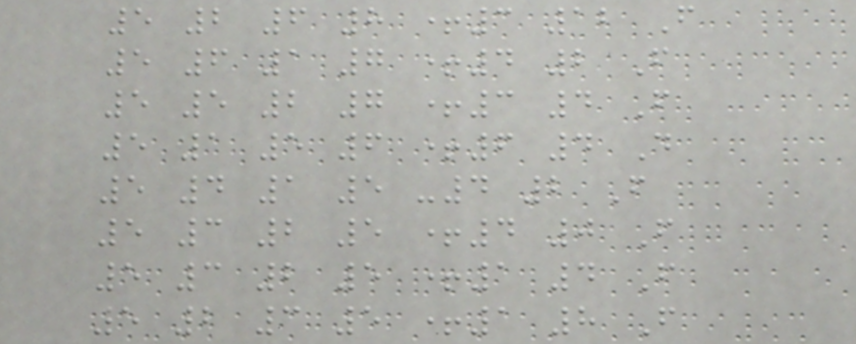5 2 6 8 +3 12 F
5 6 1 7 +4 2 F
5 5 2 7 +3 4 F
5 1 5 6 +6 4 D
5 4 1 5 -4 2 F
5 3 2 5 +4 0 F
5 3 2 5 +1 4 F
5 2 3 5 +1 8 F
